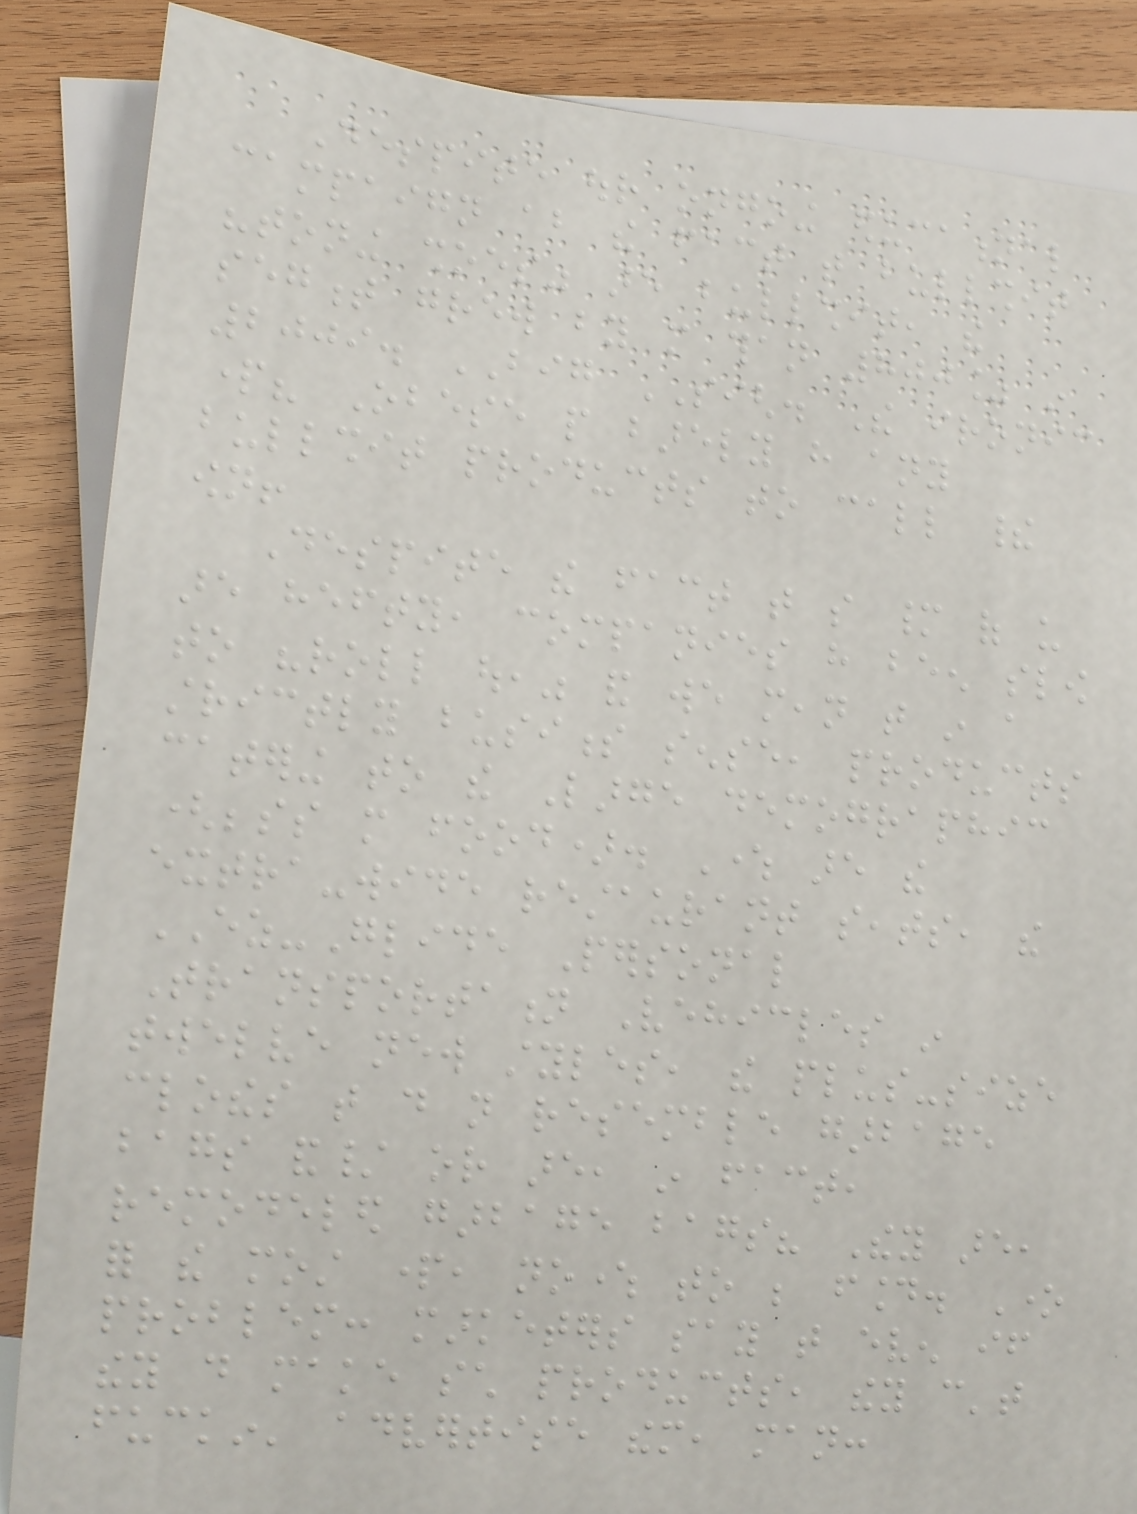Despite our ongoing educational
campaign about the fact that bullshit
"toning shoes" are bullshit, the
segment grew by more than 800% in
2009. BIG SIGH. The ironic
part? Obese people barely have any
bullshit products to call their
own!
Despite the fact that so many of us
are hefty, companies have been slow
to "roll out," and we mean that in a
strictly business sense, products
catering to the Large demographic
(besides more food). Where are the
extra-wide restaurant seats, the
EZ-Glide Personal
Transportation Vehicles in
twelve new styles, the plus-size
clothes that do not resemble garbage
bags and/ or are, in fact,
remodeled garbage bags? They are,
for the most part, nowhere to be found. One
problem: marketers say that even if
they do make such products, they can't
fuckin' advertise them, man:
